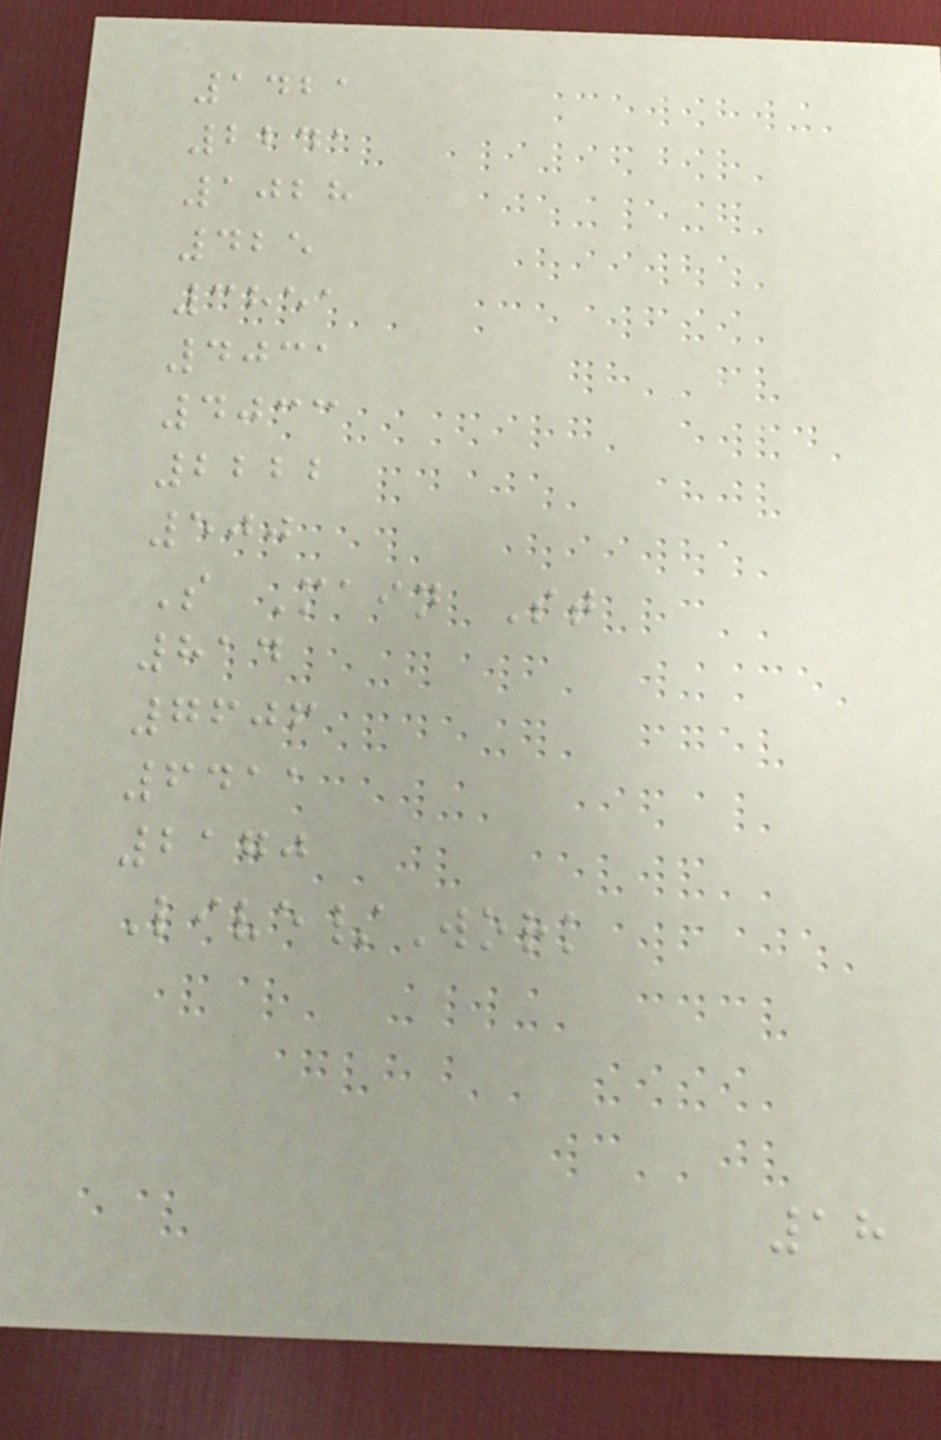1421
2241
1028
425
3851
4031
4033
2222
500
S Main St
814
7606
6411
2170
Live/Work
18
